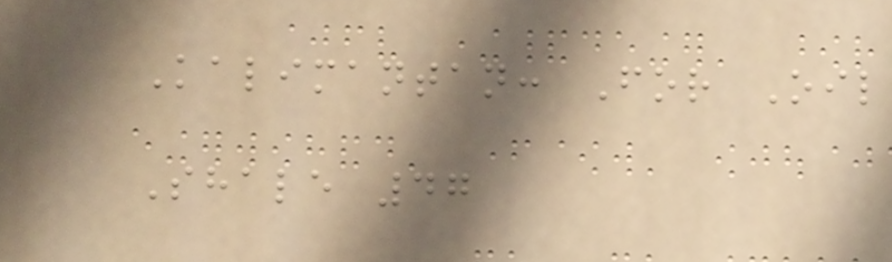Kalimantan: For Oil
Shale 47
